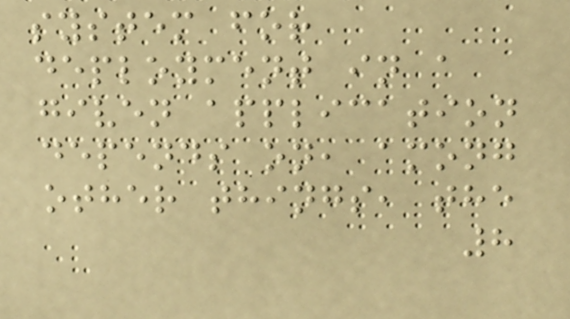system for
deployment in a
given application
depends on, among
other things, the
8
